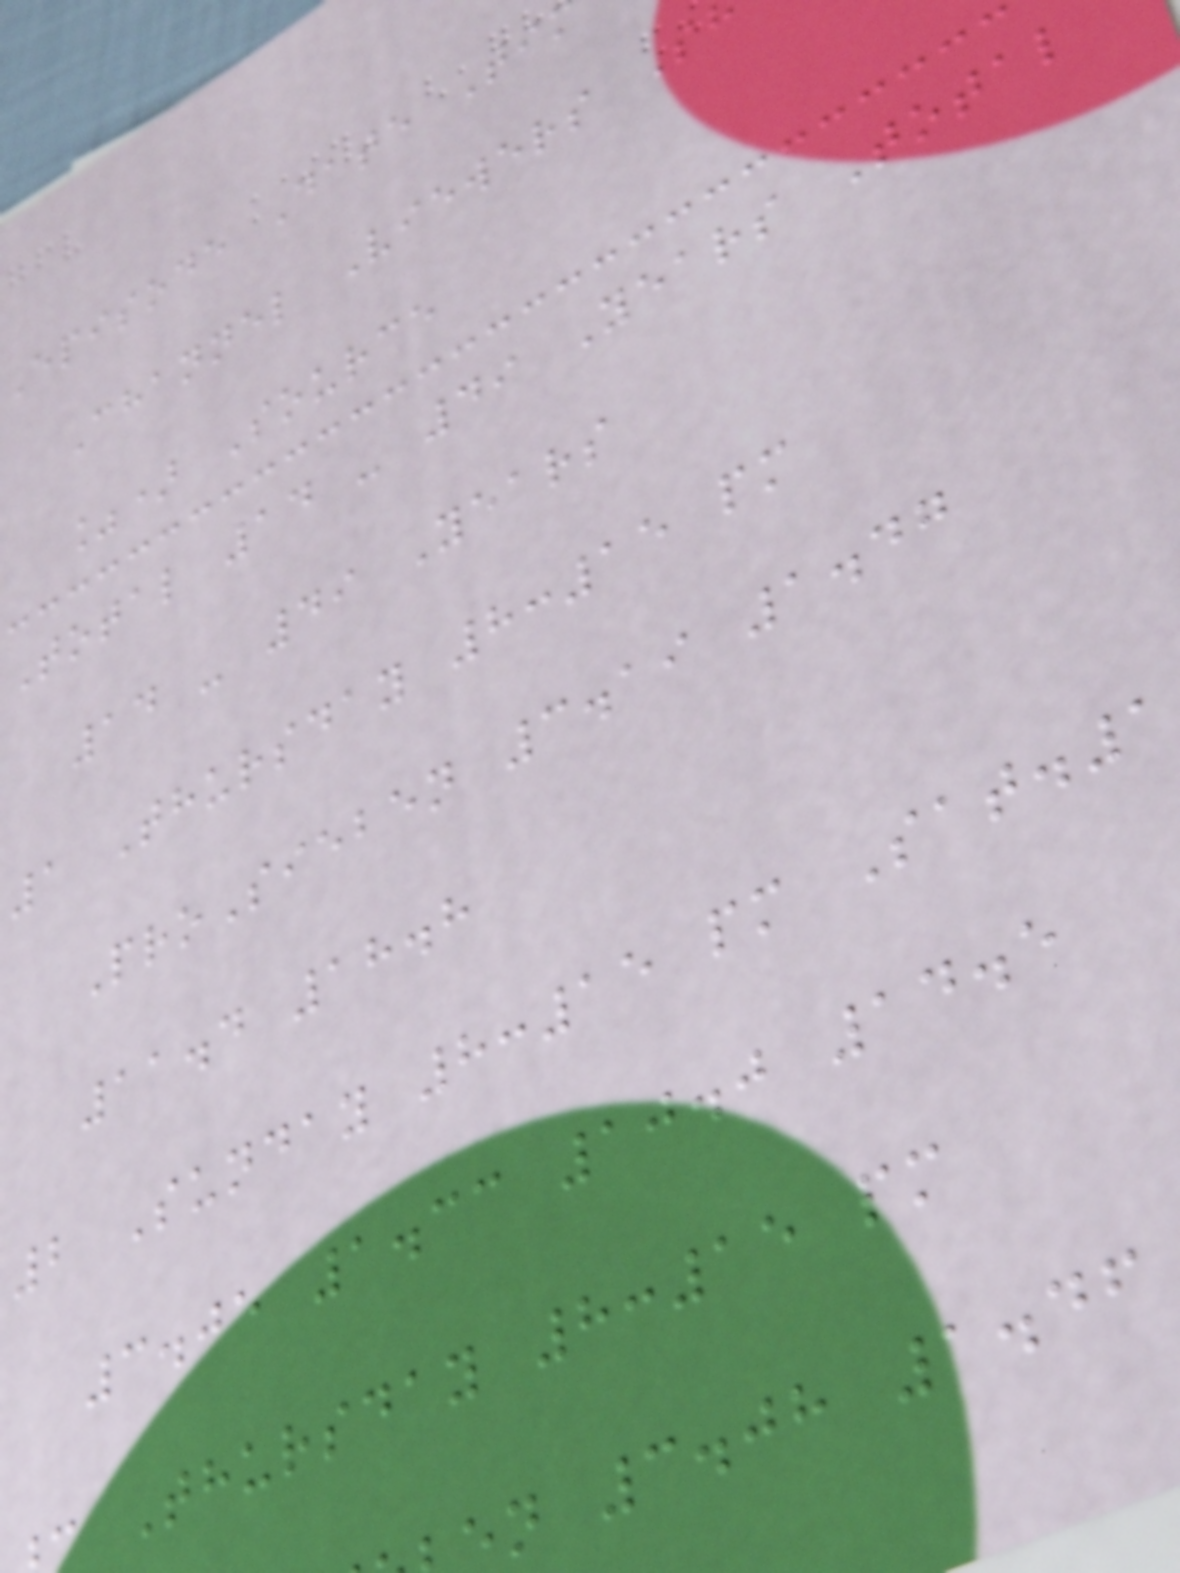Episode Date Ti
Channel Viewers S
%) Source
Total 14 - 49 Years Total
14 - 49 Years
1 Thursday 8:15 pm
ProSieben 3.19 1.47
11.4 18.8
2 Sunday 8:15 pm Sat.1
3.05 1.33 10.0 14.5
Thursday 8:15 pm
n 3.08 1.46
